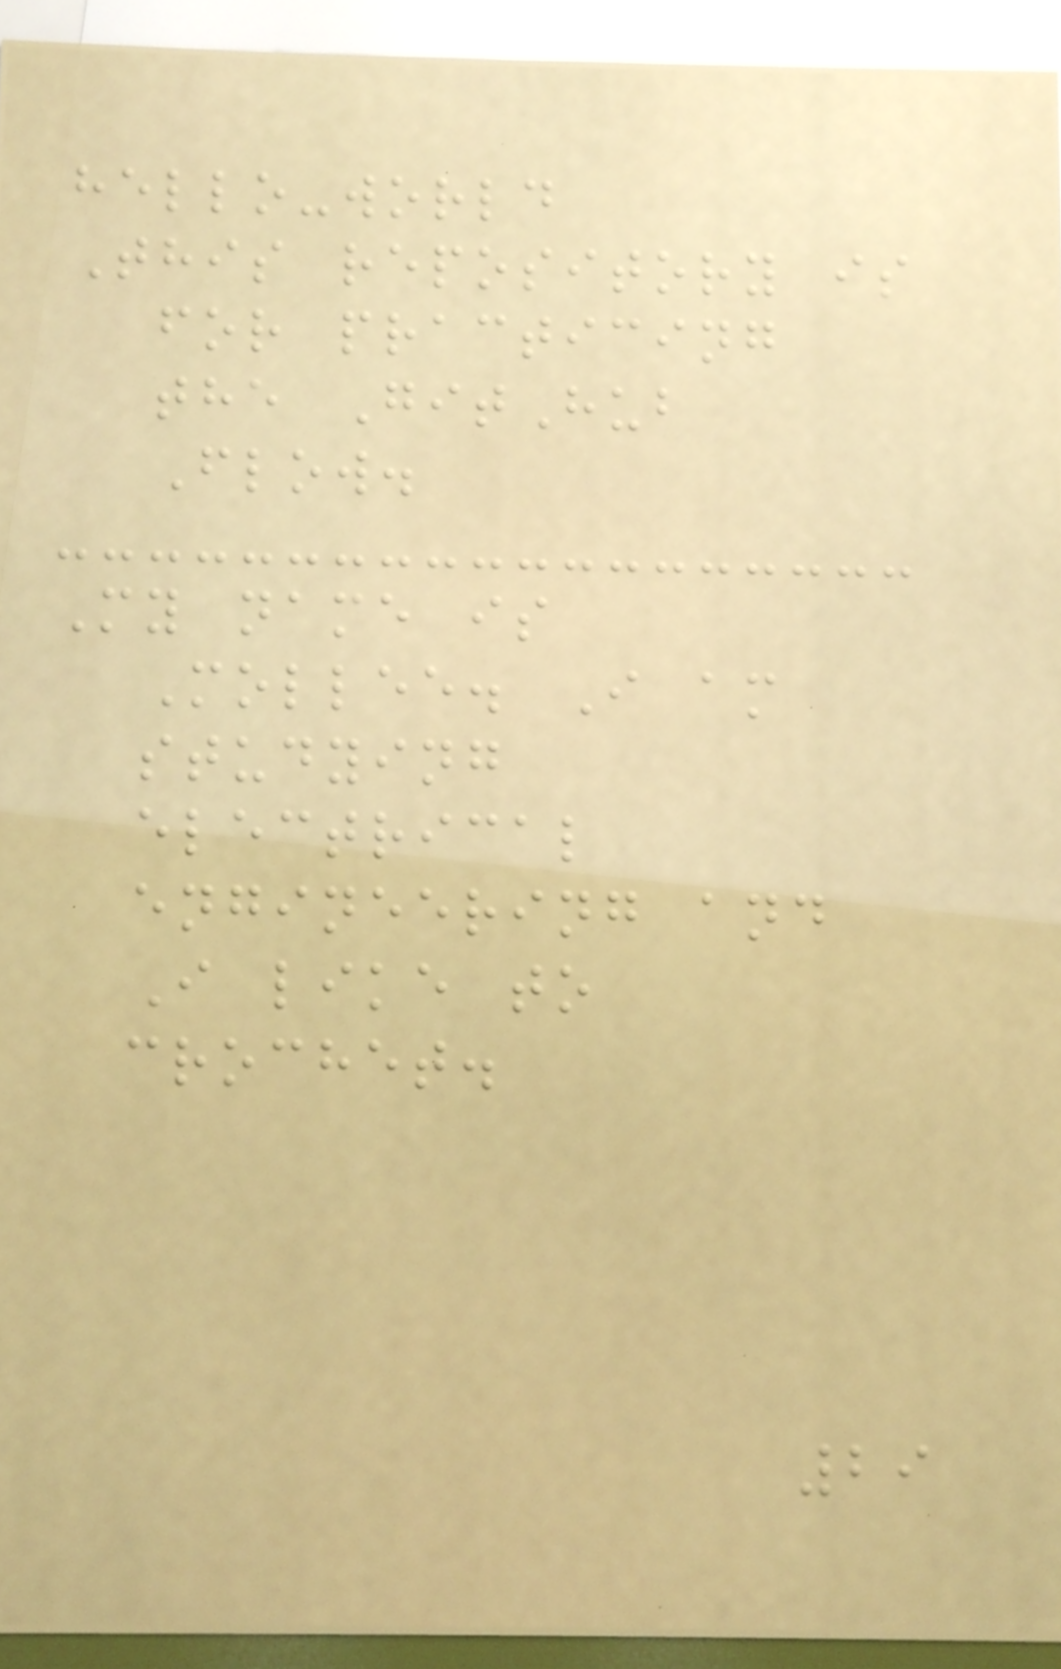hello-world
This repository is
for practicing
the GitHub
Flow.
My name is
Mollee. I am
studying
electrical
engineering and
I like to
crochet.
29
